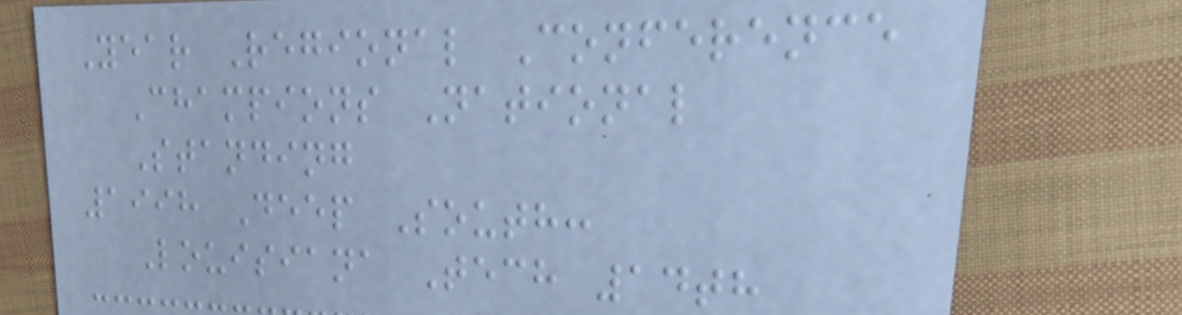Year Regional Conference
Champions National
Standing
1998 Deep South:
Louisiana Tech 14th
